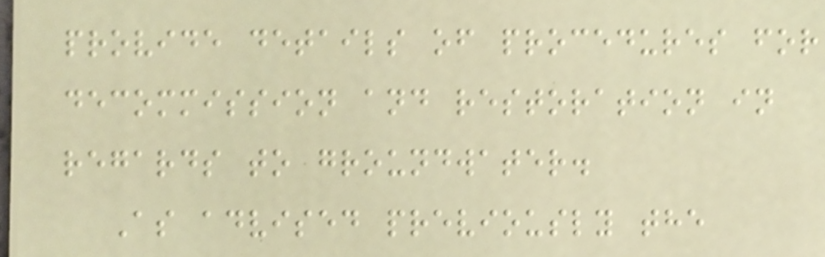provide details of procedures for
decommission and restoration in
regards to groundwater.
As advised previously the
